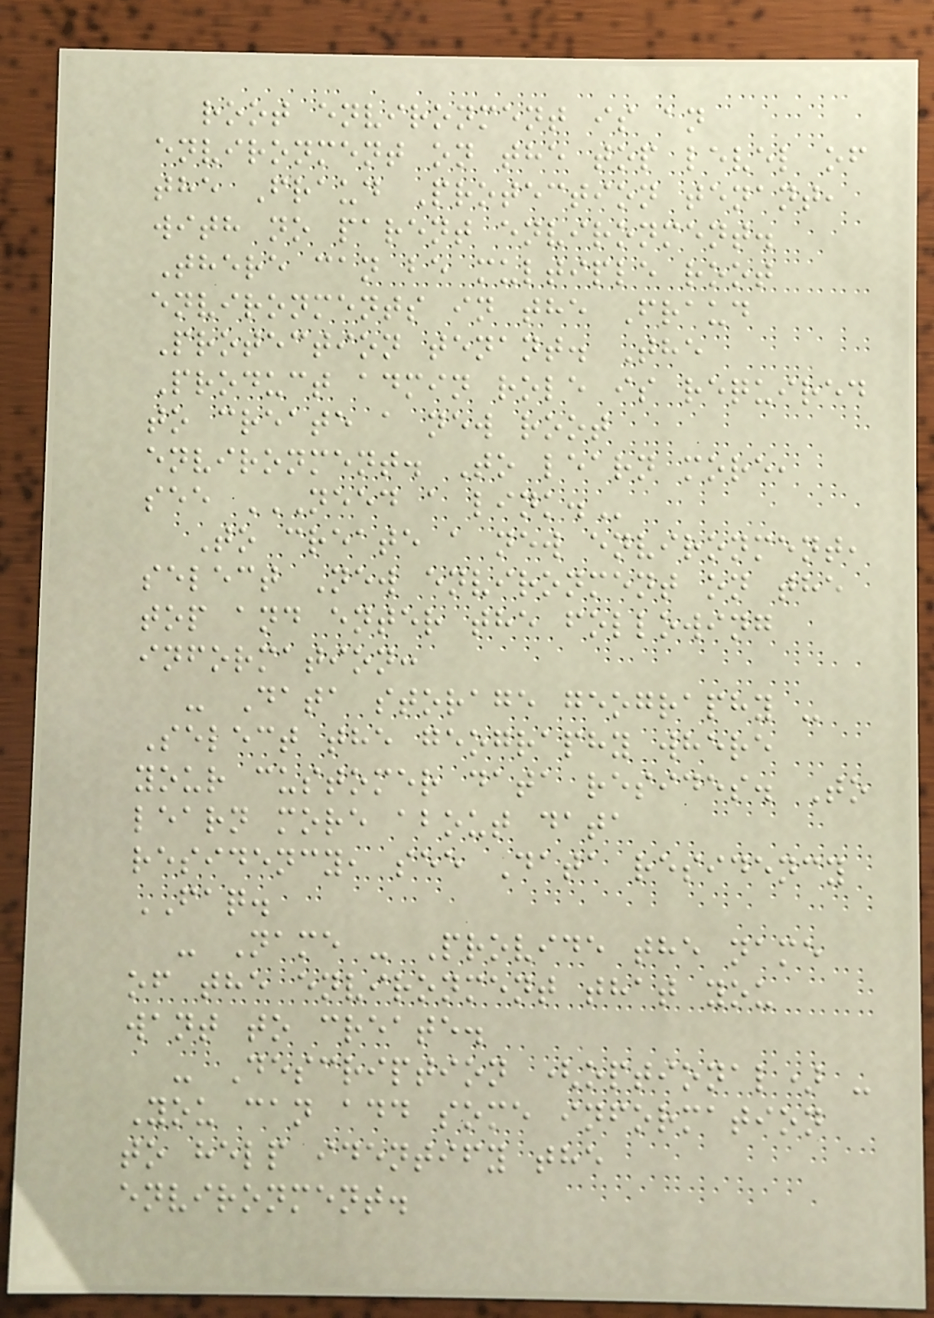root environment is an
environment on the top level of
the Fraud Protection tenant,
with no parent environment.
There can be multiple root
environments in the Fraud
Protection tenant. The
Product admin role is required
to create a new root
environment. To learn more,
see NEED A LINK.
To create a new environment,
select New environment on the
top and enter the following
information:
- Data storage geography -
Select the geography where
your customer data resides. To
learn more about data
residency, see Data residency
FAQ.
- Name - Provide the name
of the environment that you
want to create.
- Description (optional) -
You can add some information
to help identify the
environment.
